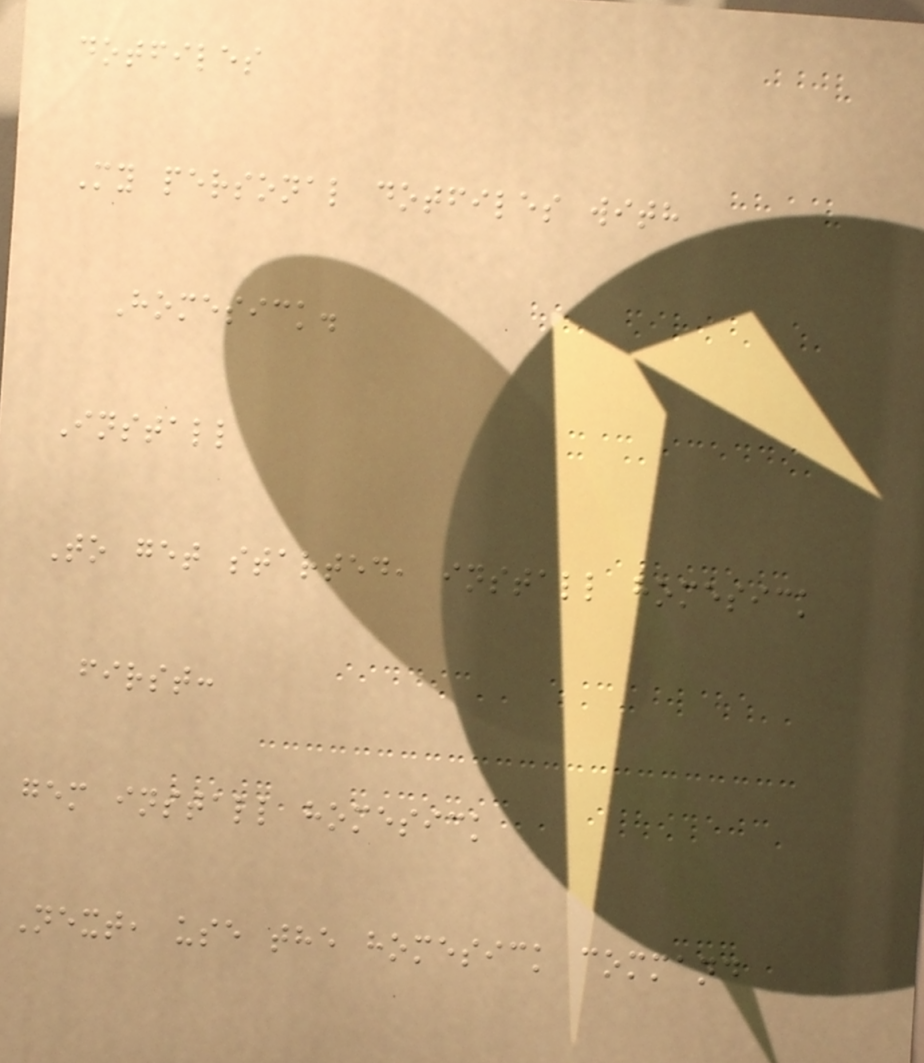dotfiles
My personal dotfiles with
Homesick.
Install
To get started, install homesick
first:
gem install homesick
Next, use the homesick command
